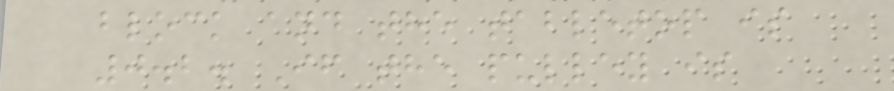block and the tabletop is
0.2. If the pulley is
